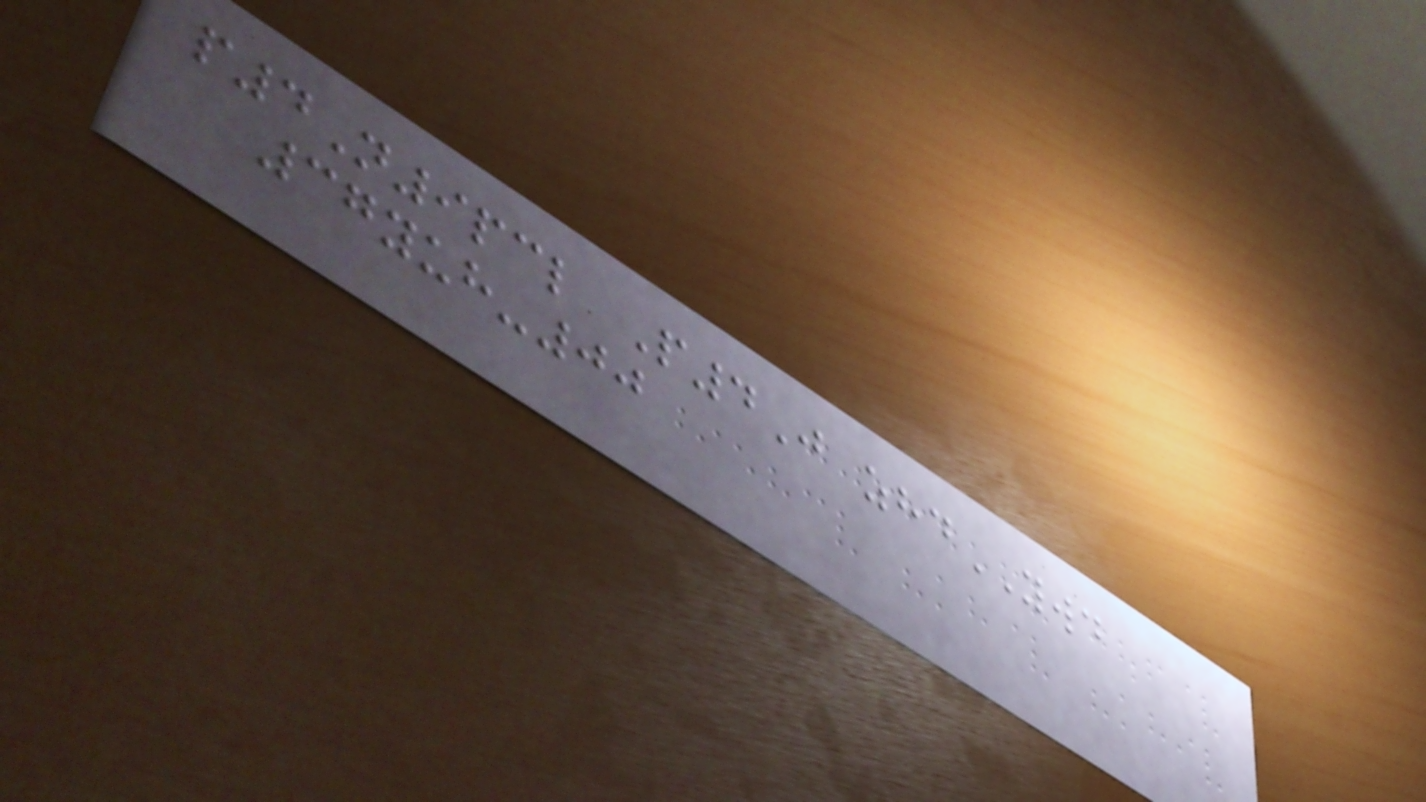p4N9pcl P4J zhdYWD
37yuh-00
